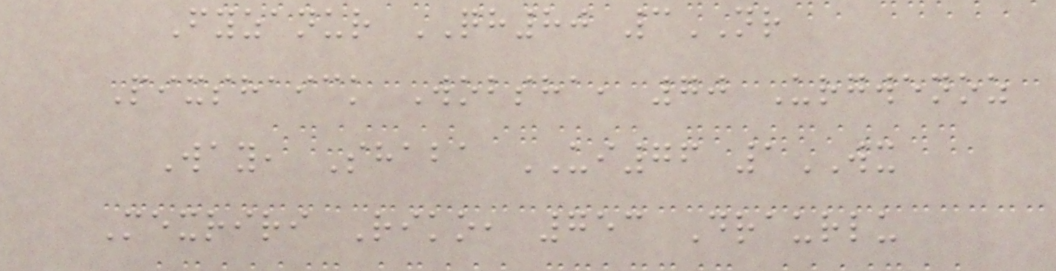Fyzanur QH80 3NR
Pixshaick Wobsha, 70 Urgwenoz
Way, Shaba UI76 1WX
Mexriri Riko, 753 Draurlu
